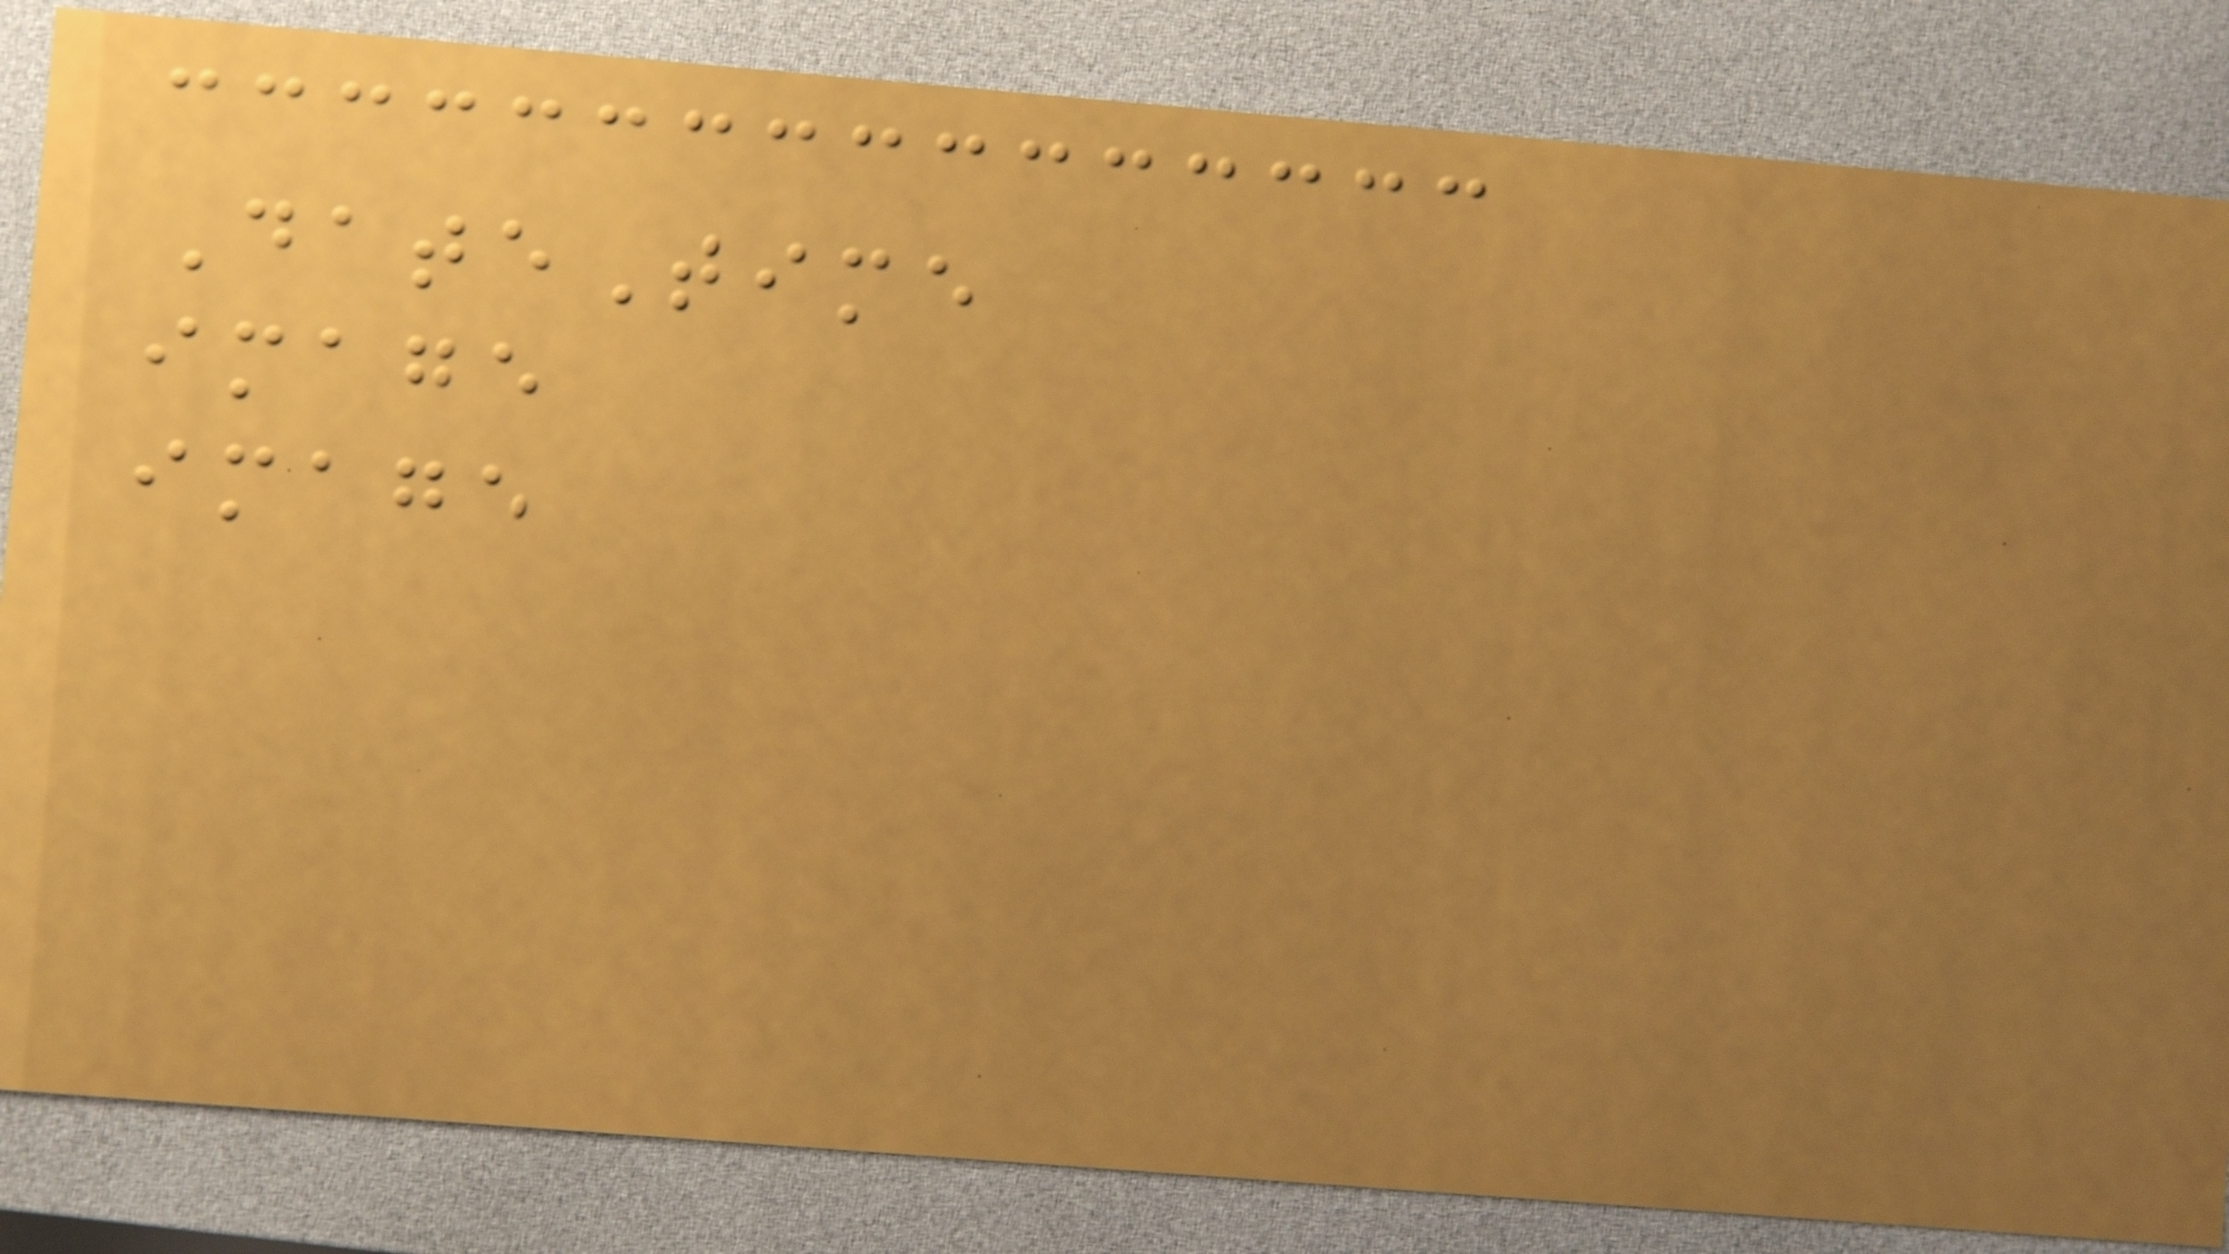DateTime
image
image
